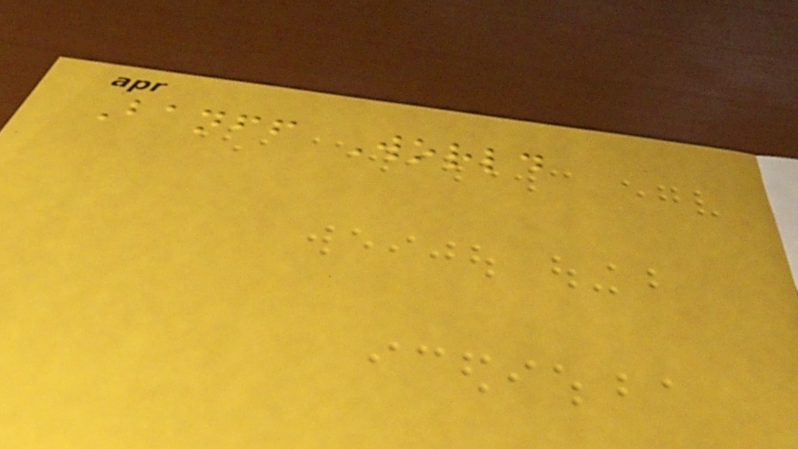Banff World
